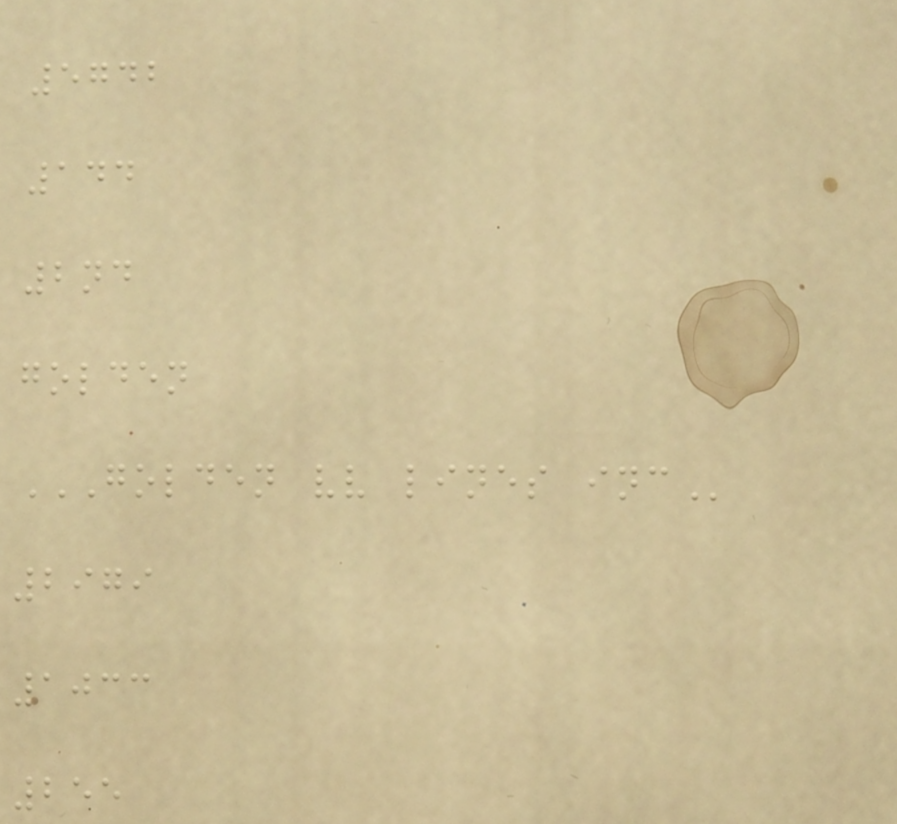5742
144
2nd
golden
GOLDEN VV LINES INC
2979
1033
255
